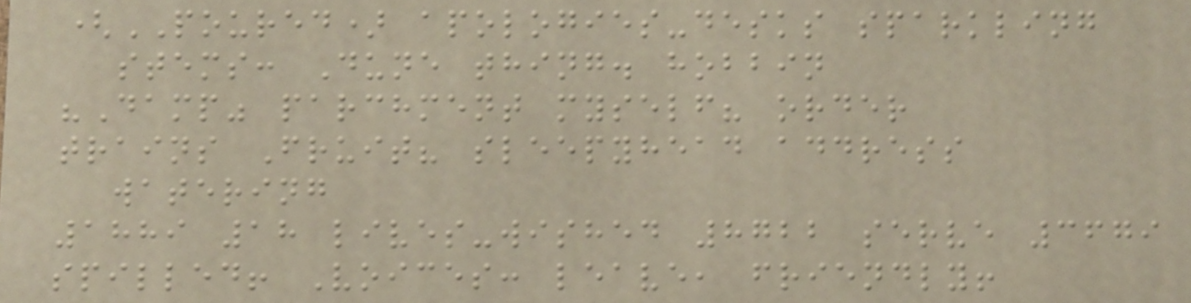(POURED) apologies-desks sparkling
stems: Dune thing. hobbin
"Damp" parchment myself? order
trains Fruit? sleepyhead address
watering
1889 18 lives-wished 8722 serve 3679
spilled! Voices: leave, friendly!
